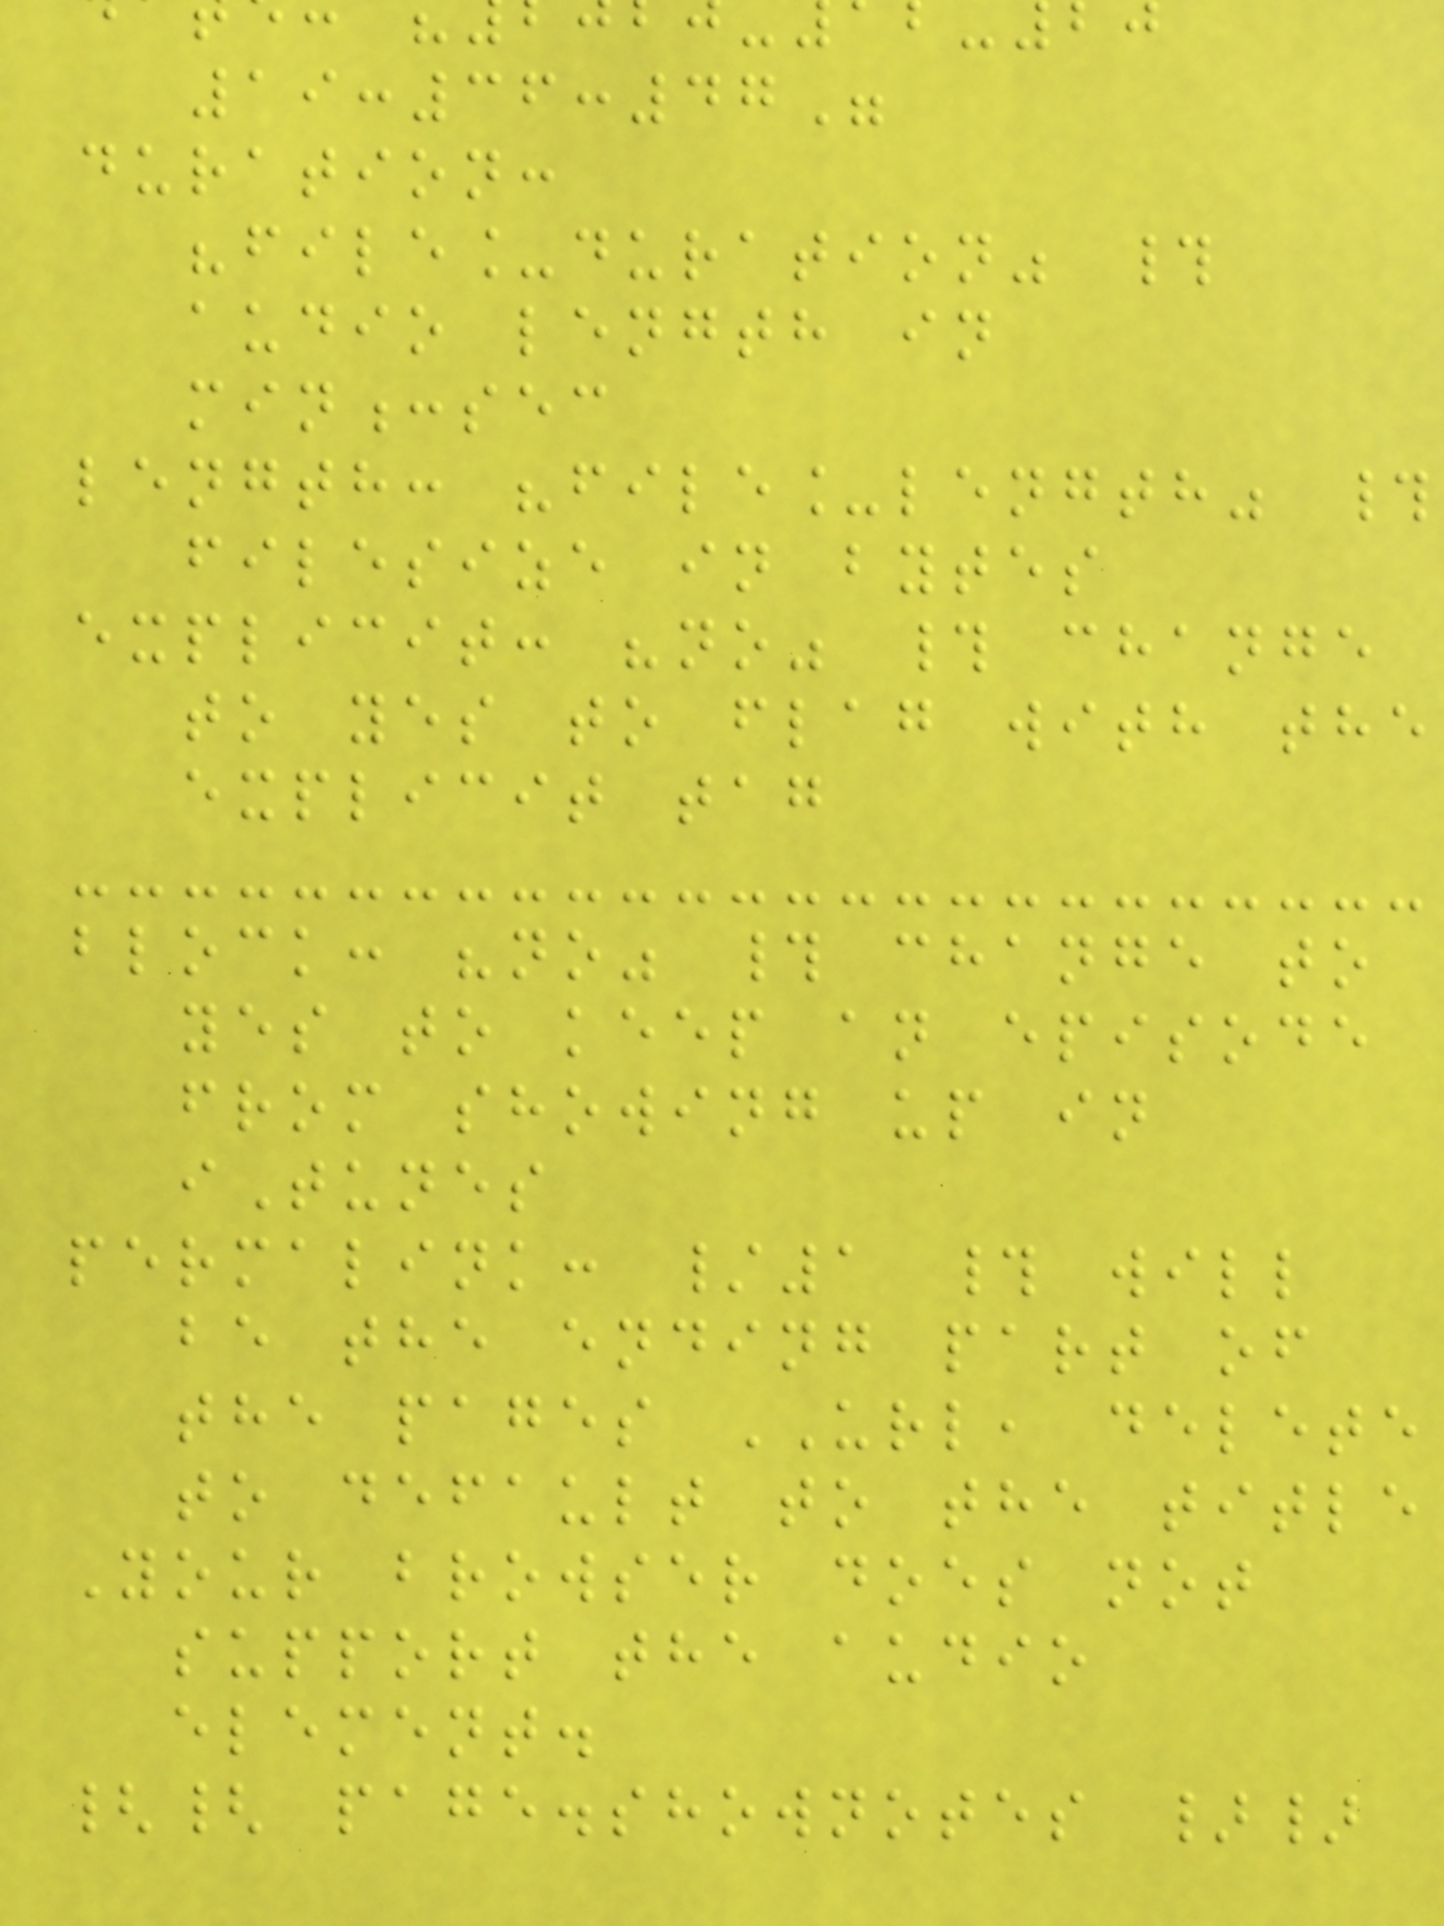19:36:47"
duration:
"file_duration" #
audio length in
min:sec
length: "file_length" #
filesize in bytes
explicit: "no" # change
to yes to flag with the
explicit tag
block: "no" # change to
yes to keep an episode
from showing up in
iTunes
permalink: /1 # will
be the ending part of
the pages URL, delete
to default to the title
Your browser does not
support the audio
element.
{{ page.shownotes }}
